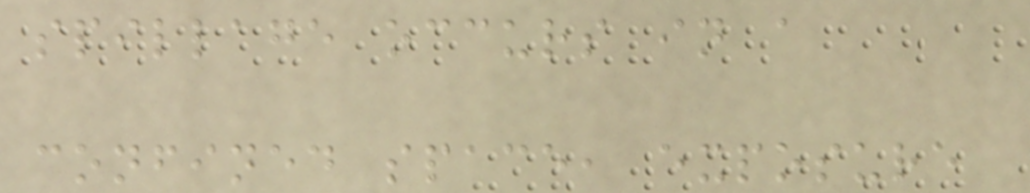spillage occurs in a
confined space, exposure
